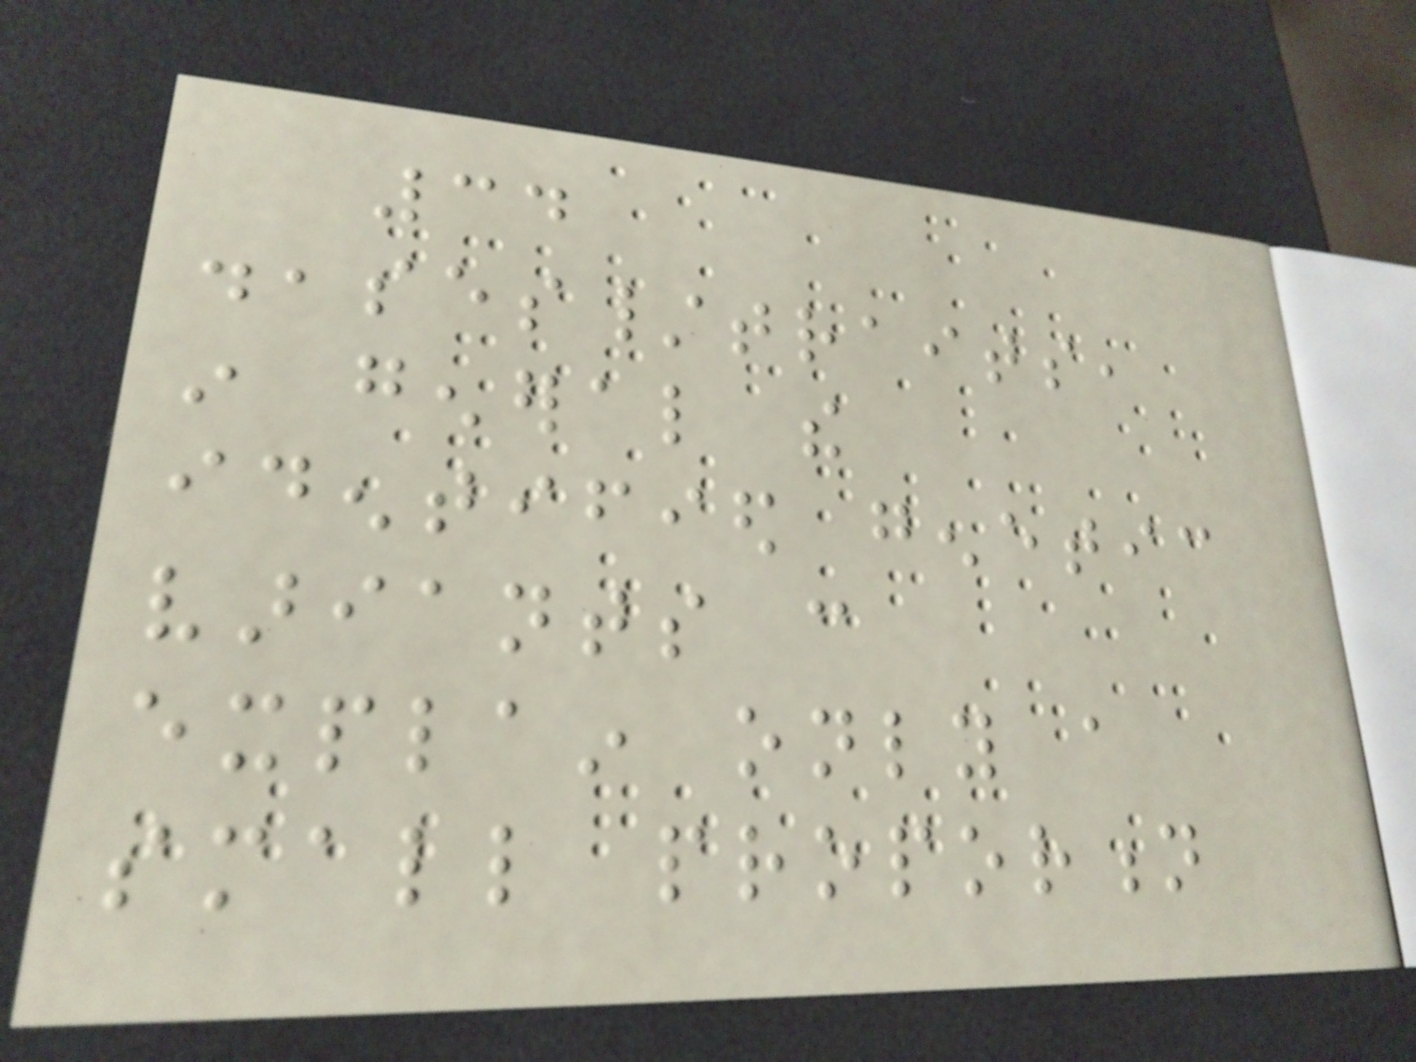34
diseases/traits,
in general the
identified genetic
variants can
explain only a
small proportion
